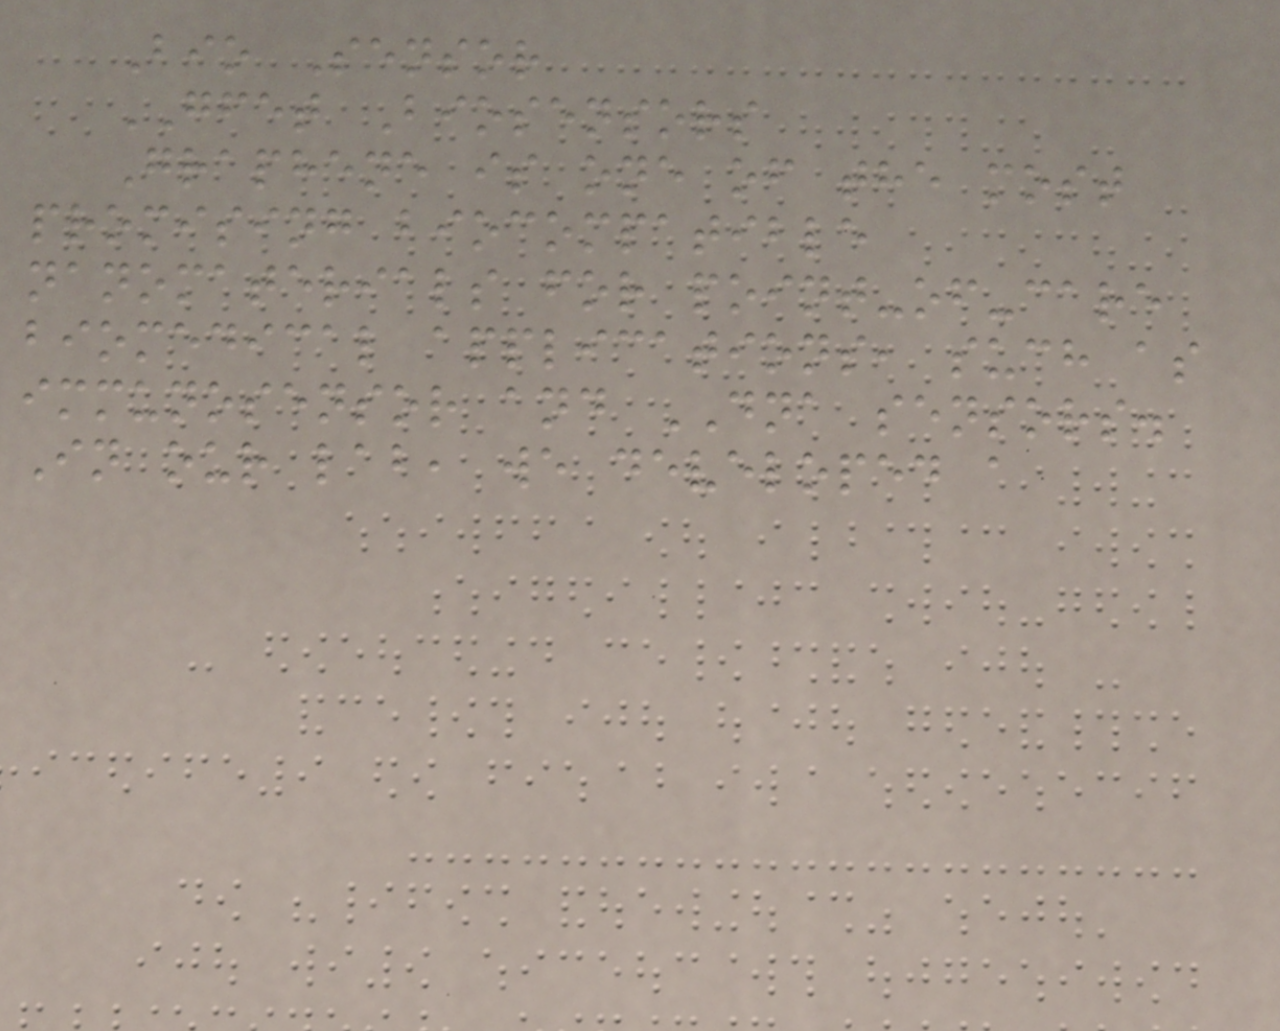Bio Sensor
GFET Biosensors
Graphene is one of the most
promising biocompatible
nanomaterials for point-of-care
biomedical applications, such as
immunosensor and DNA sensors.
In our lab, we developed a
